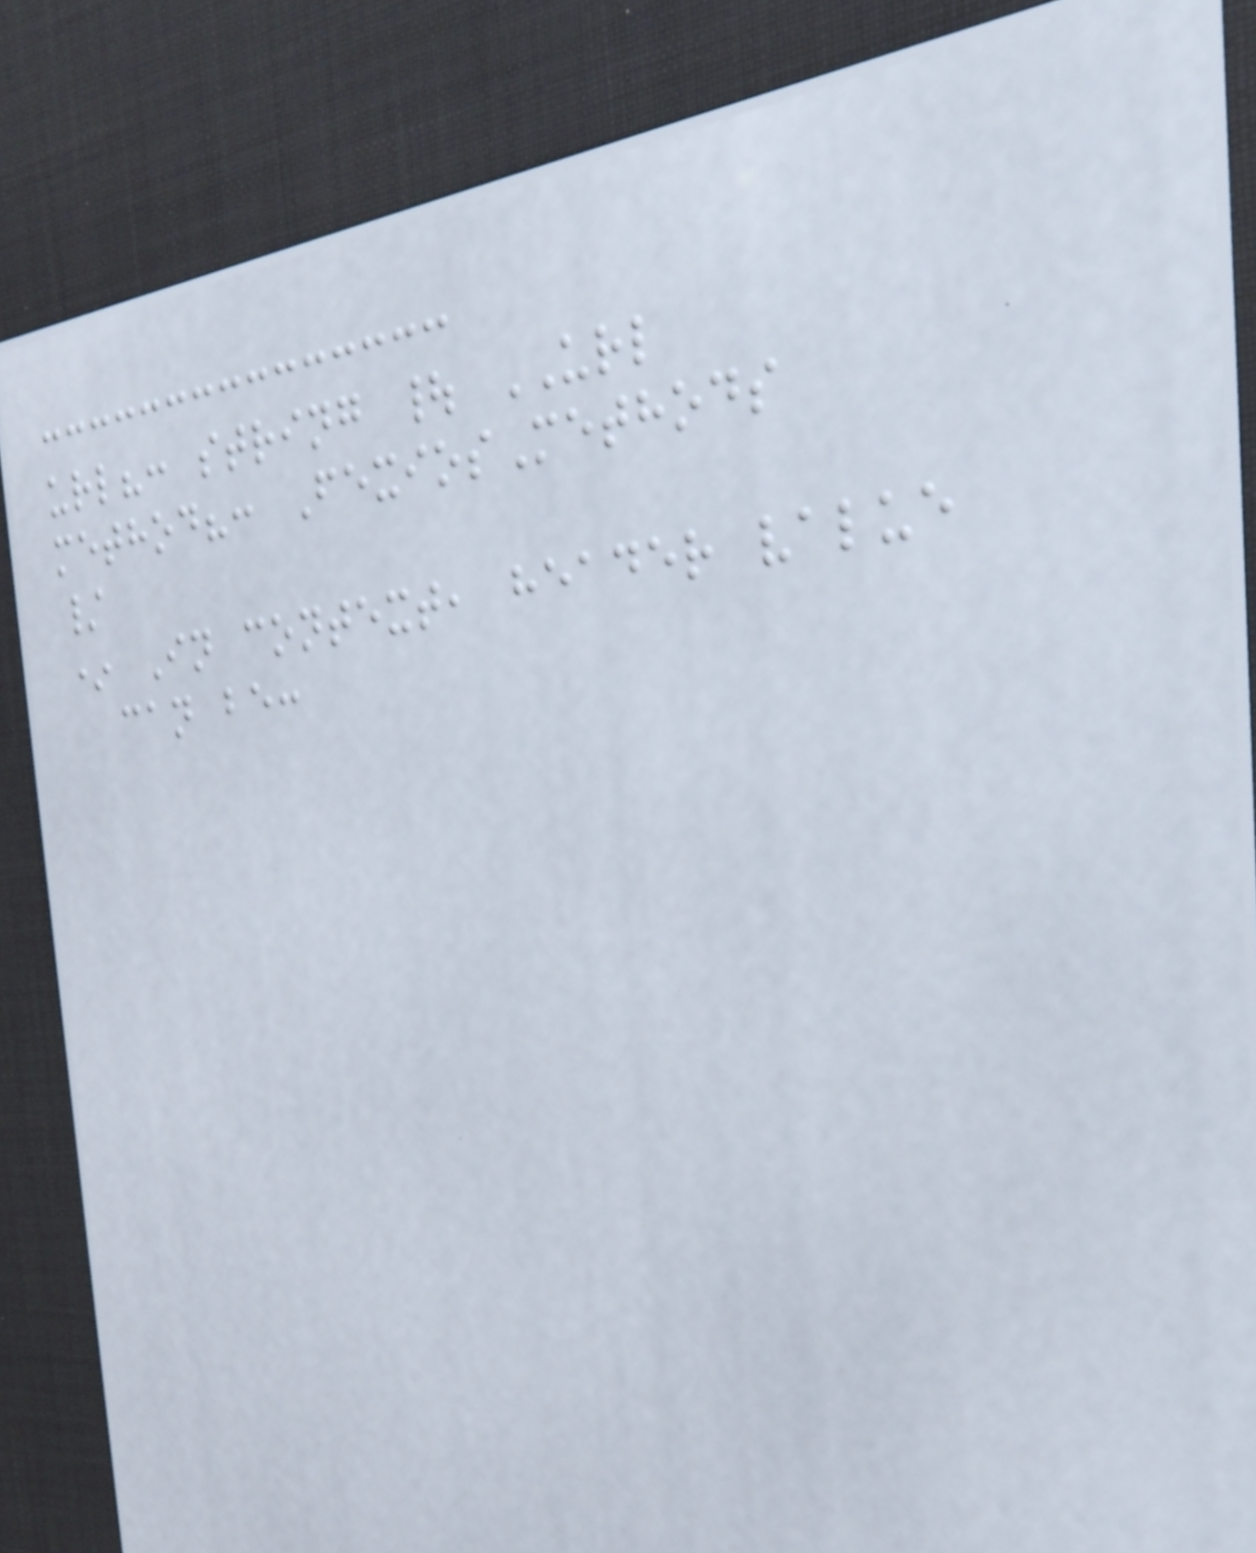url?: string | URL
method?: FexiosMethods
/
* In context, header value
can be:
